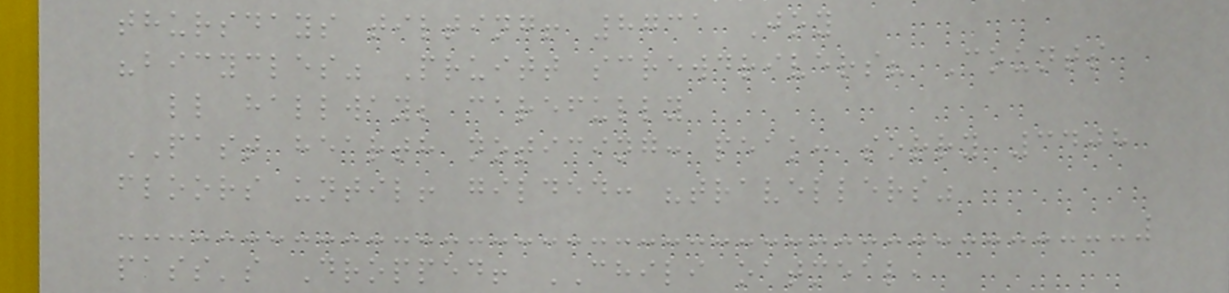thursdays tilting! 8731 Joy
"bicycles" Pruitt screwdrivers? Counts
ll hallway; carefully
PAST hearth noticing: peak: sorry 3408
floors until! gilded: "travellers"
pass's Dropped! CHILI oatmeal,
